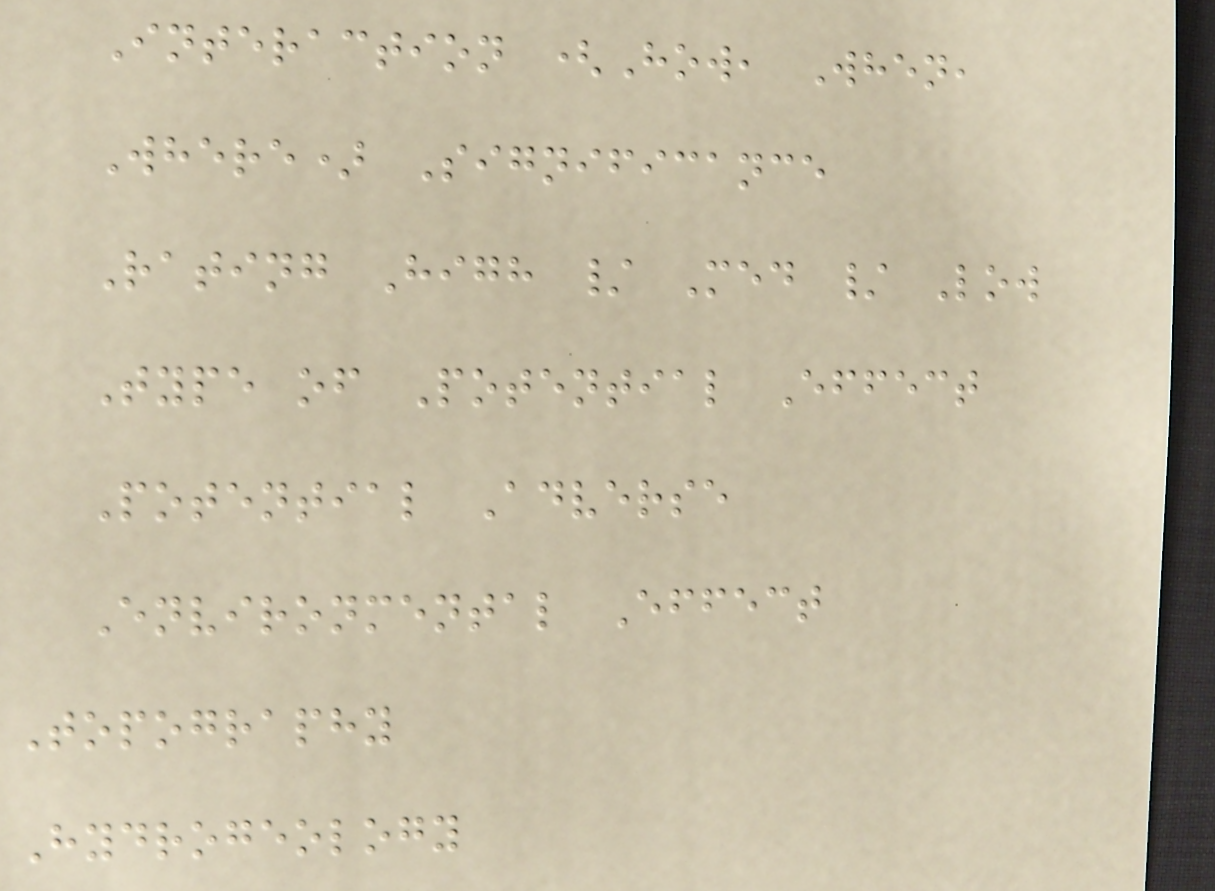Interaction (How, When,
Where) Significance
Rating High / Med / Low
Type of Potential Effect
Potential Adverse
Environmental Effect
Topography
Hydrogeology
